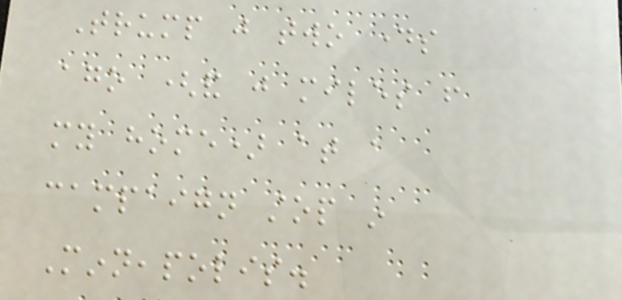Trump just two days
ago (and just miles from
my home) at a
campaign stop in
Minneapolis.
